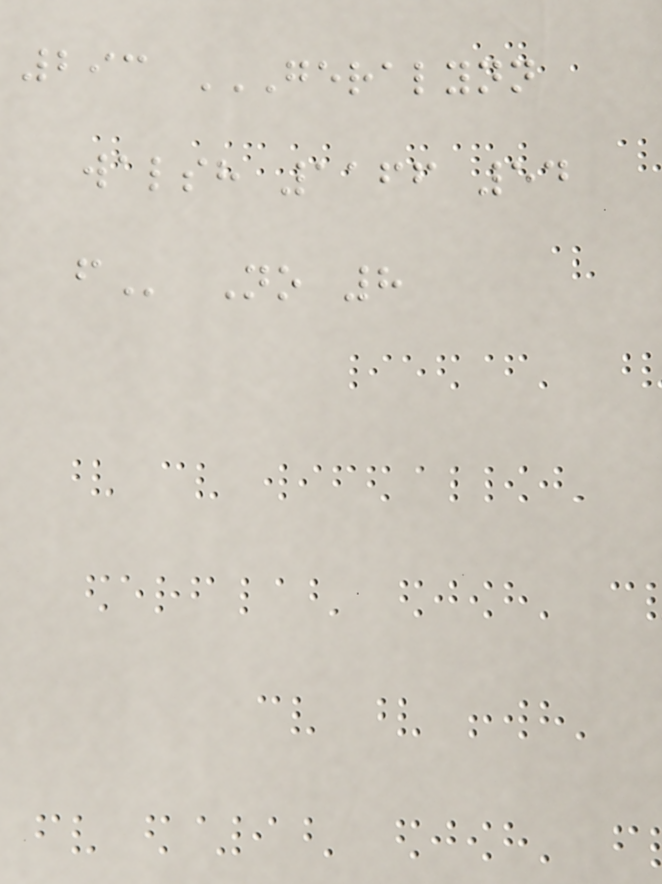293 GERALYNN
WALSH 1166 54
F No 8
